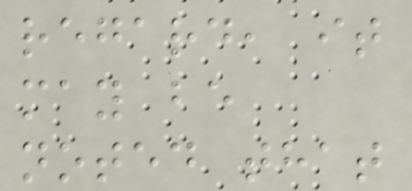regard, it
may be
noted that
